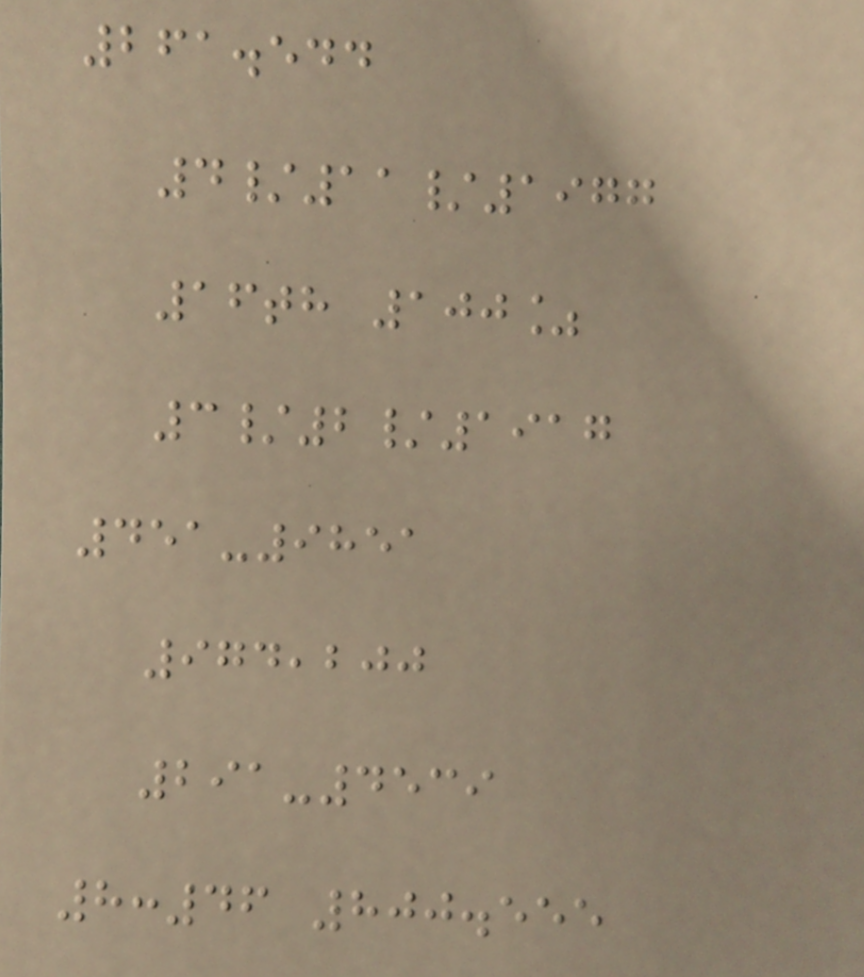261.544
4/11/1977
16th 100%
3/2/1917
451-9851
974,200
291-4539
8:46 800.555
